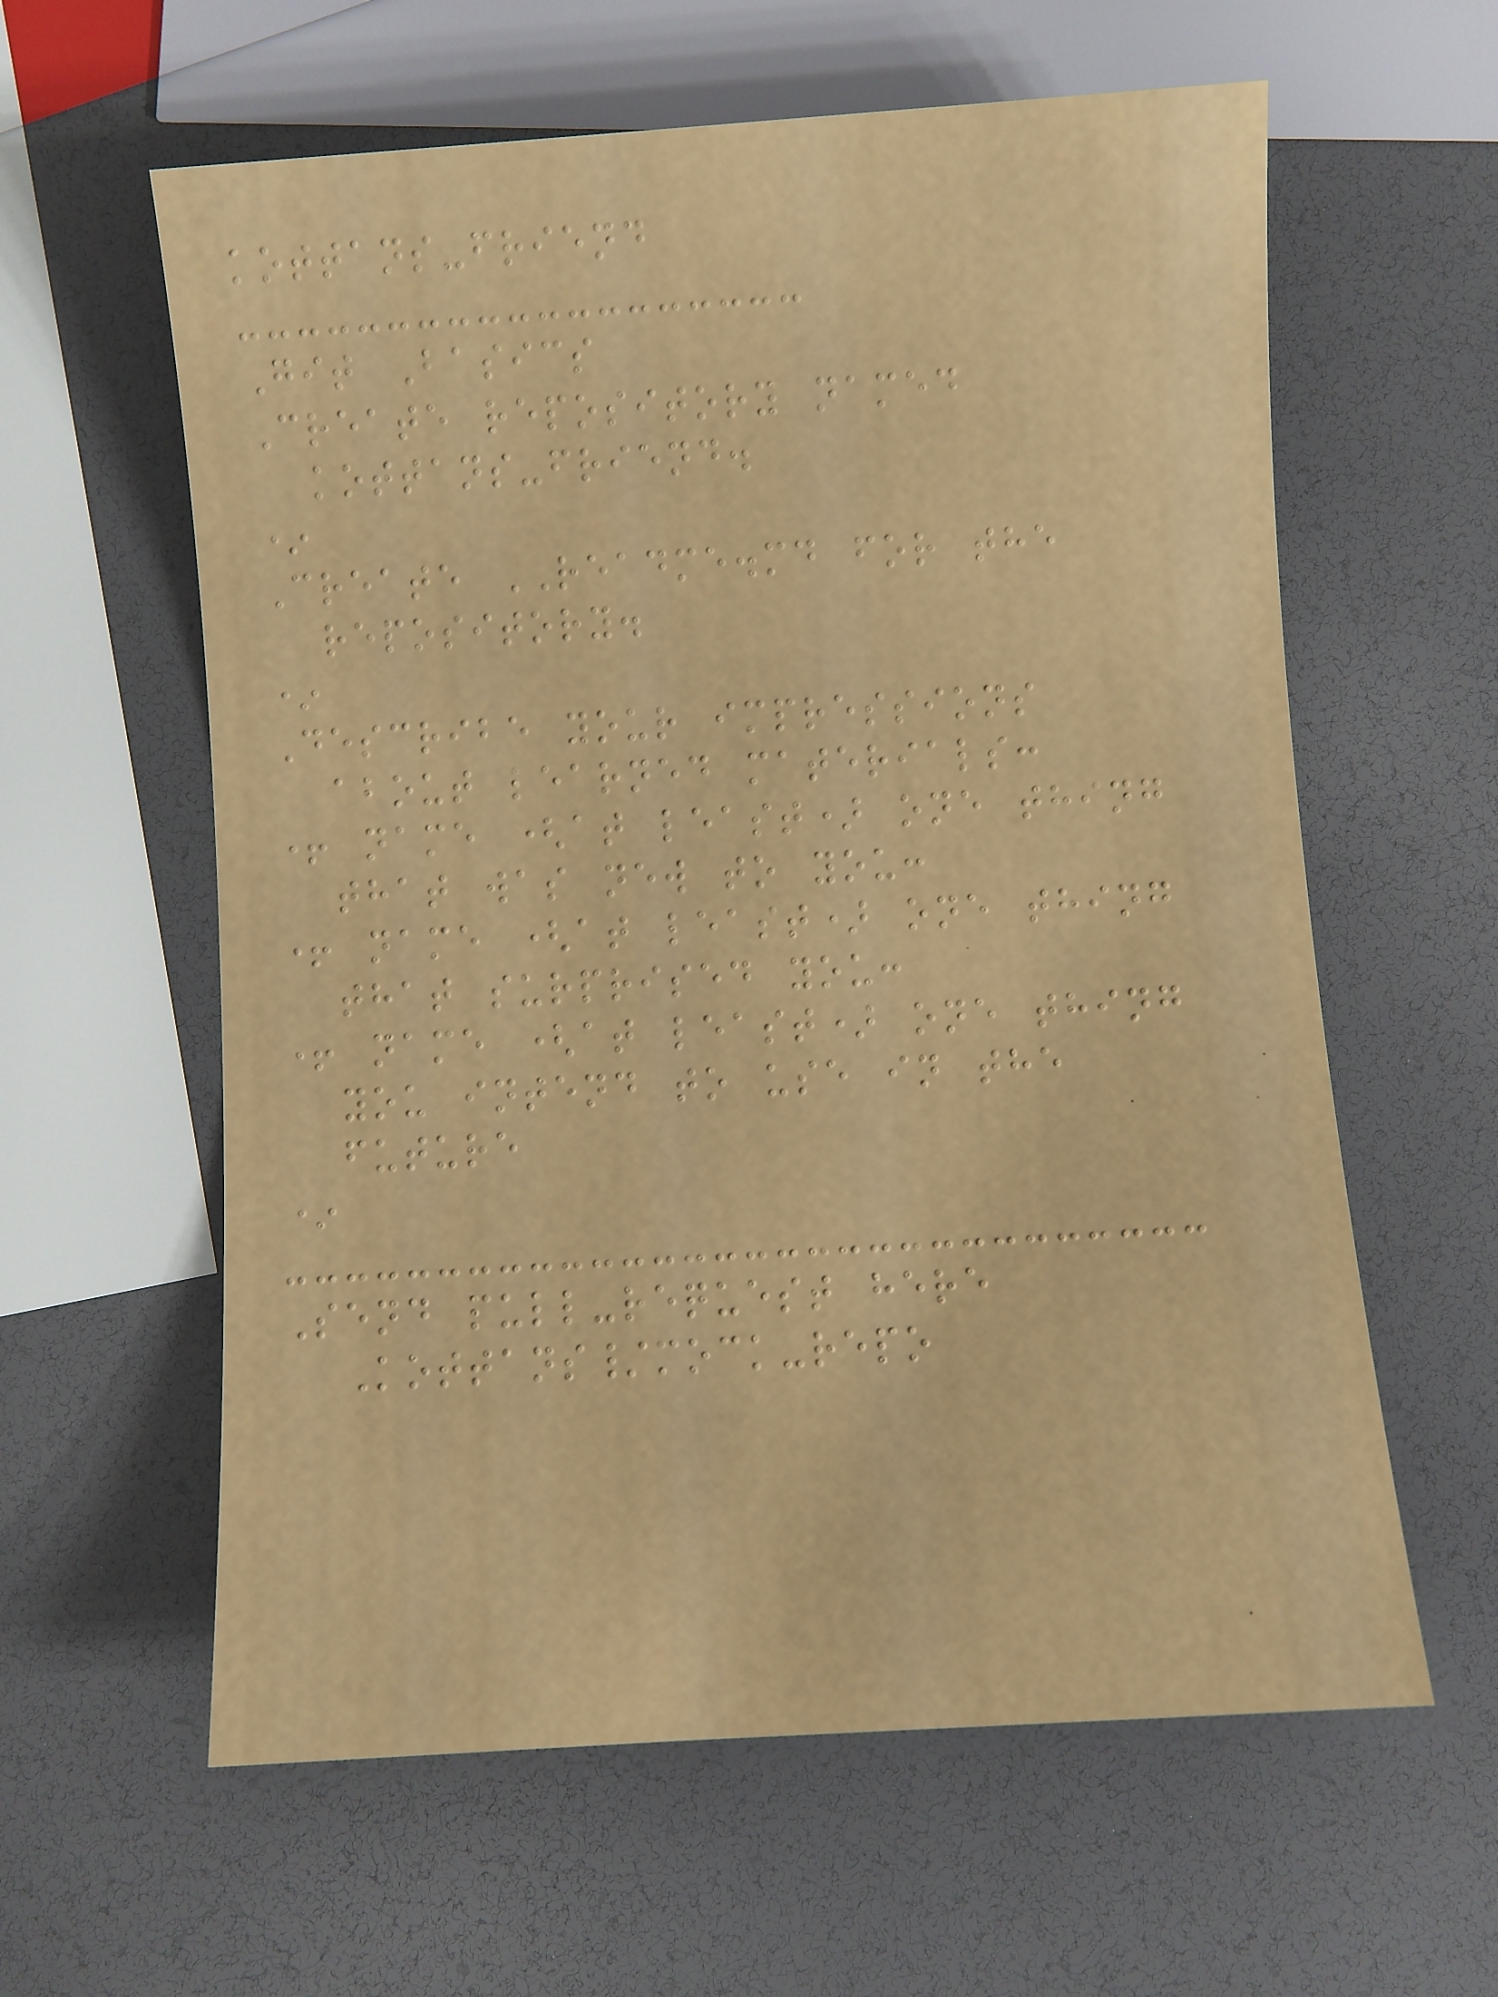kottans-friend
Git Basics
Create repository named
kottans-friend.
*
Create README.md for the
repository.
*
Describe your impressions
about learned materials:
+ name (at least) one thing
that was new to you:
+ name (at least) one thing
that surprised you:
+ name (at least) one thing
you intend to use in the
future
*
Send pull-request here
Kottans/mock-repo
